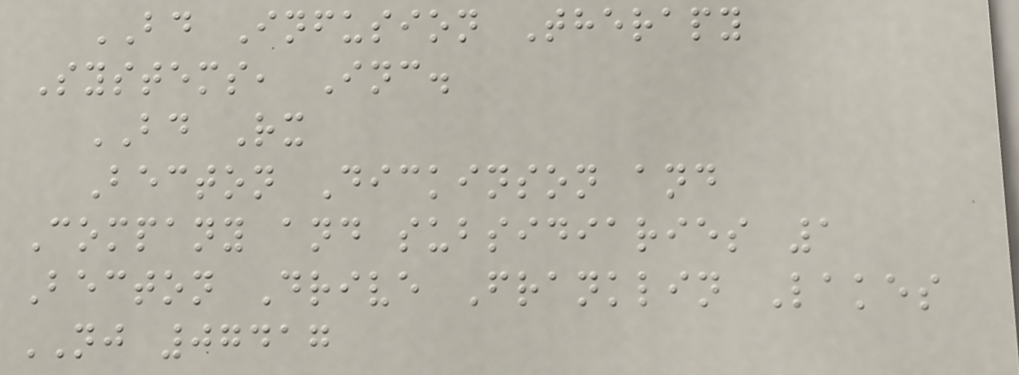BD Infusion Therapy
Systems, Inc.
BD Rx
Becton Dickinson and
Company and subsidiaries 1
Becton Drive Franklin Lakes
NJ 07417
